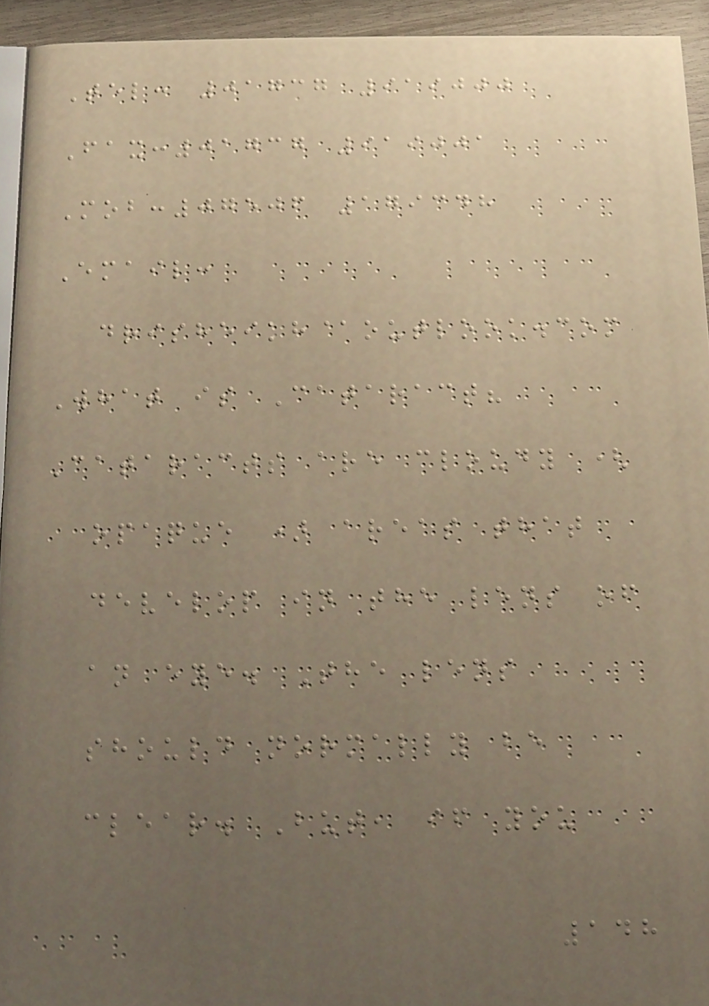Tel: 01737 919000
Fax:01737 919001
Mob:07506 179348
Email:
drisheikh@outlook.com
What is Cataract?
Cataracts are cloudy (
opaque ) areas that
develop in the lens of
an eye. The lens
should normally be
clear. But, if you
148
